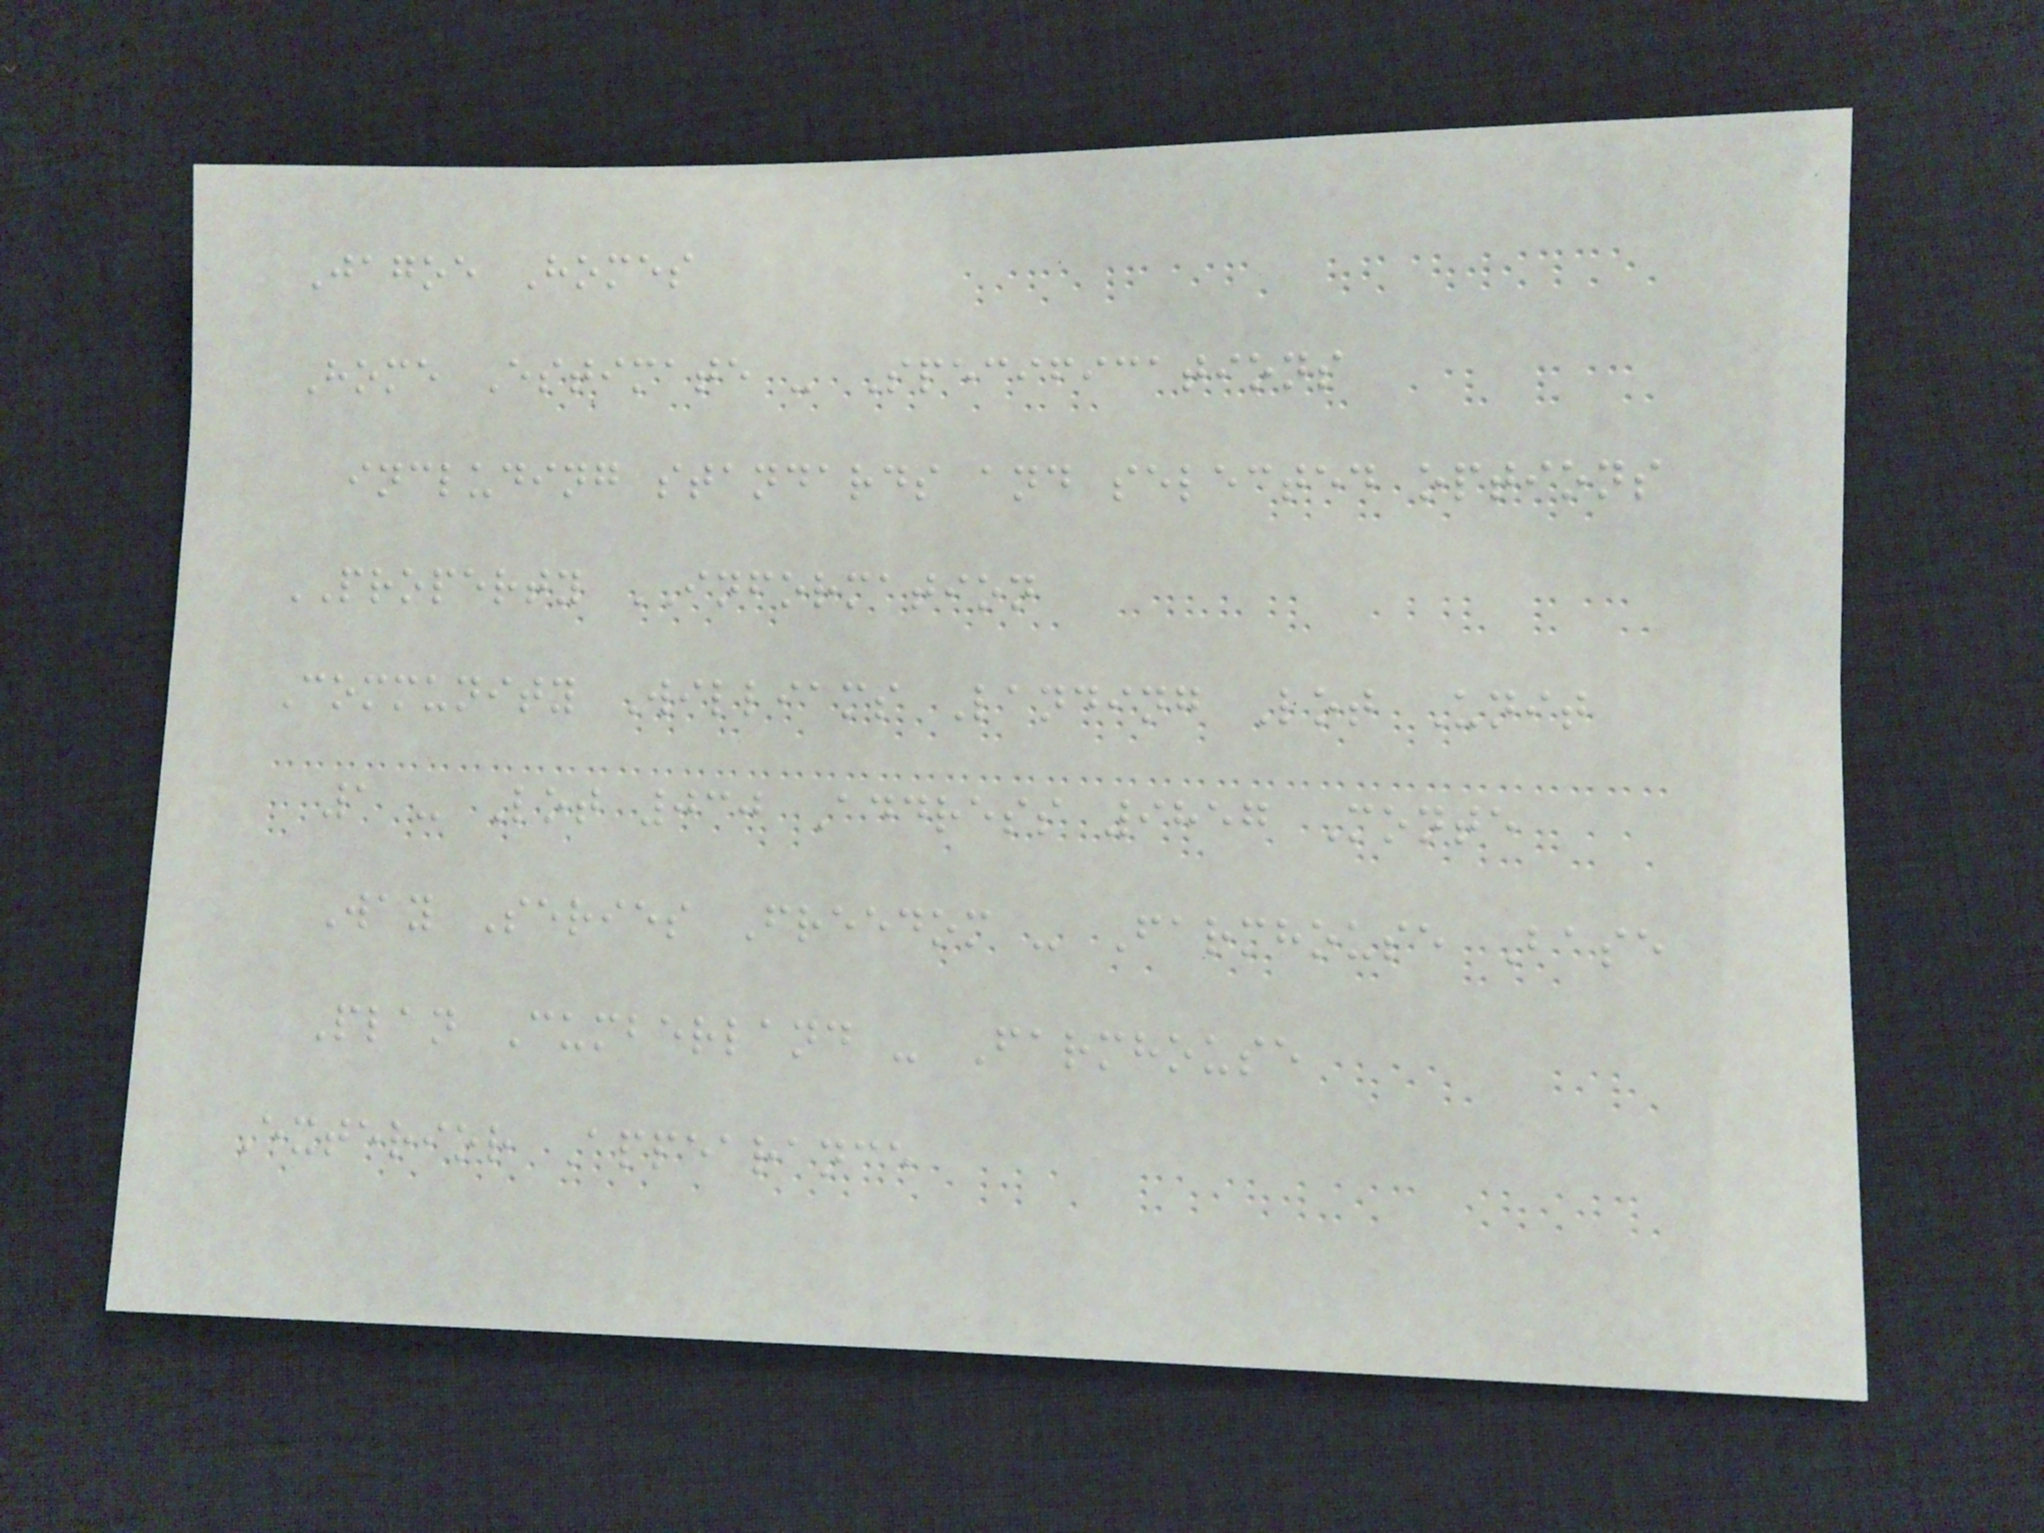Jagoe Homes
Home Estimate - Specifications
including standards and selected options
PROPERTY INFORMATION
Community Williams Landing Lot Unit
1 - Lot 030 Address 9857 Monte
Way Series Freedom - Farmhouse Base
Plan Cumberland - Farmhouse
Exterior Appearance
